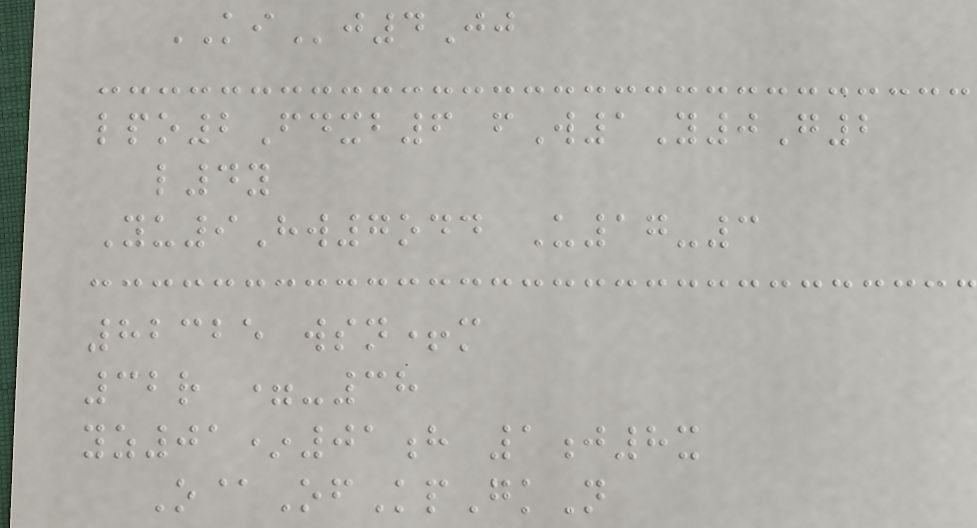KIj4Jj
lpo2Fdxb6 fW1Y0G2
l4y
Yu9Hw7odd U17-3
82325 wsn+m
32r =-38
yz01*01h 1j8x
O@OfKpGkN
